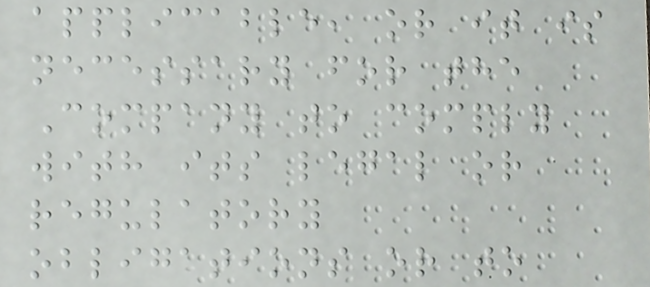applicable, or it is
necessary for the
Company to comply
with its legal or
regulatory
obligations or to
